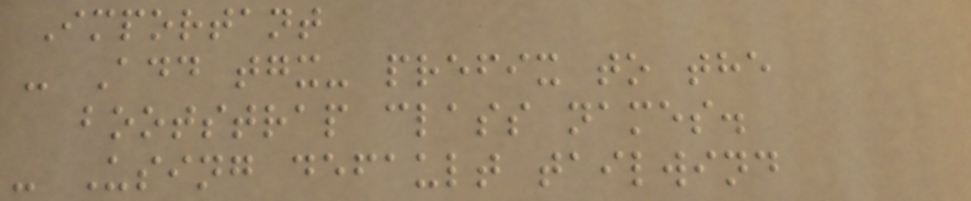Important
- Add tgx- prefix to the
bootstrap class names.
- Using default tailwind
